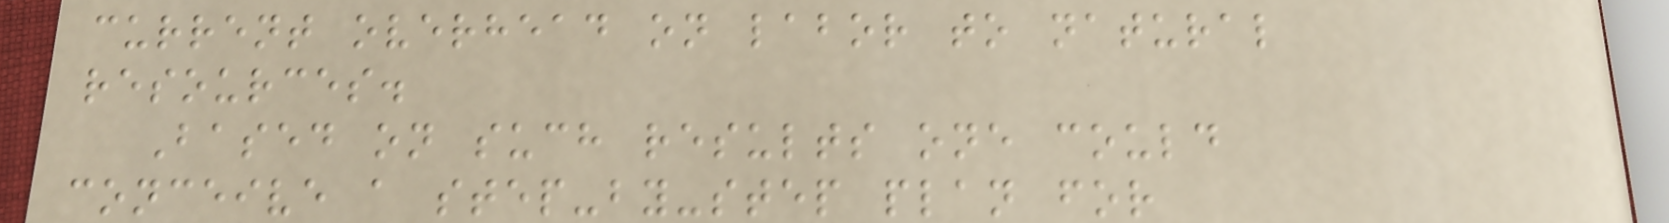current overhead on labor to natural
resources.
Based on such results one could
conceive a step-by-step plan for
